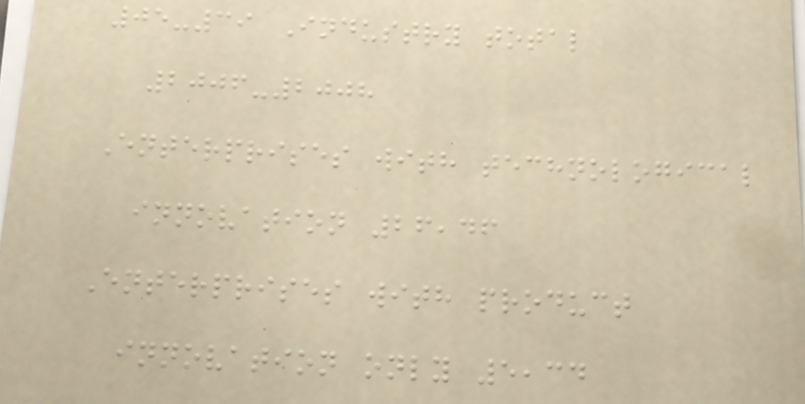05-39 Industry total
2006-2008
Enterprises with technological
innovation 26,46
Enterprises with product
innovation only 5,34
